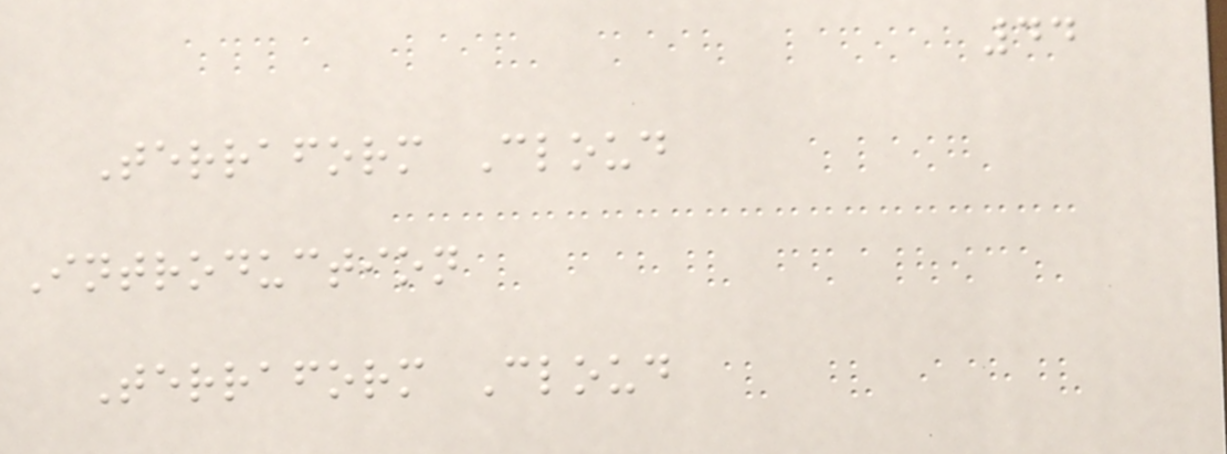44
Terraform Cloud
Introduction
Terraform Cloud
